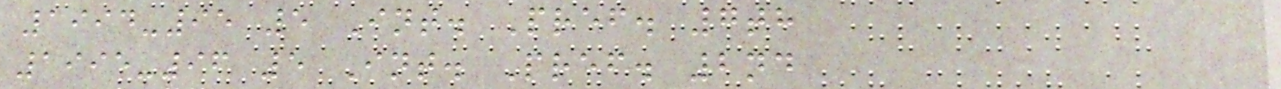1994-95 5 Int. Pref. 7th
1995-96 5 Int. Pref. 2nd
